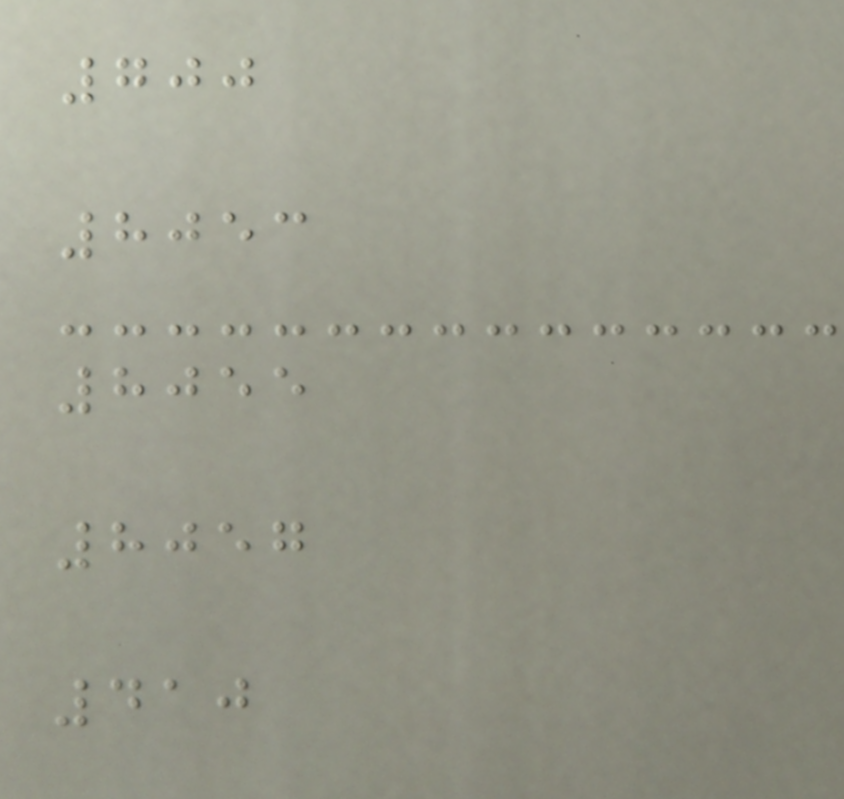700
8053
8055
8057
410
